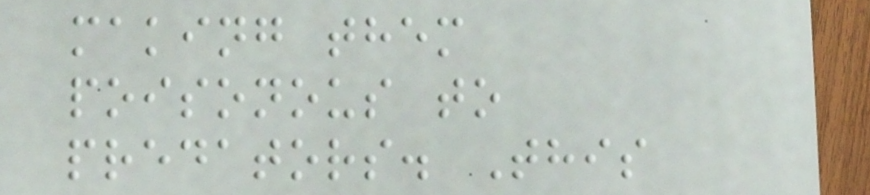making them
poisonous to
predators. This
